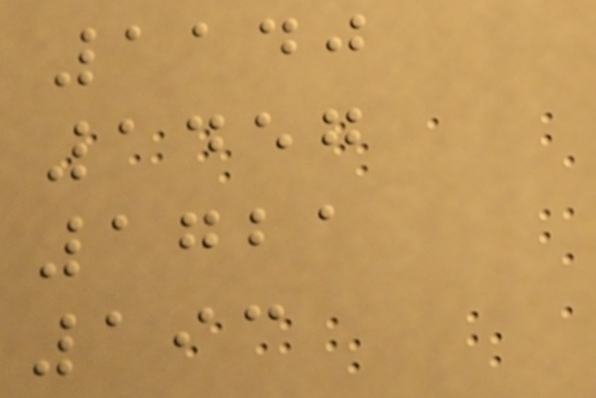1140
1457
1721
193
